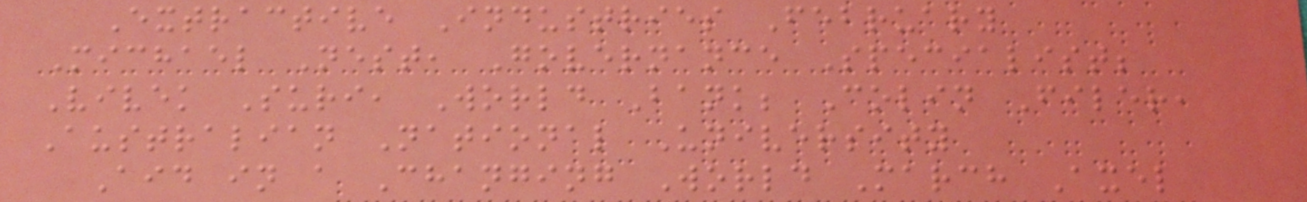Extractive Industries February
Michael Nest, Governance Specialist;
Vivek Suri, World Bank; Colin Filer,
Australian National University
Aid in a Changing World March Axel
